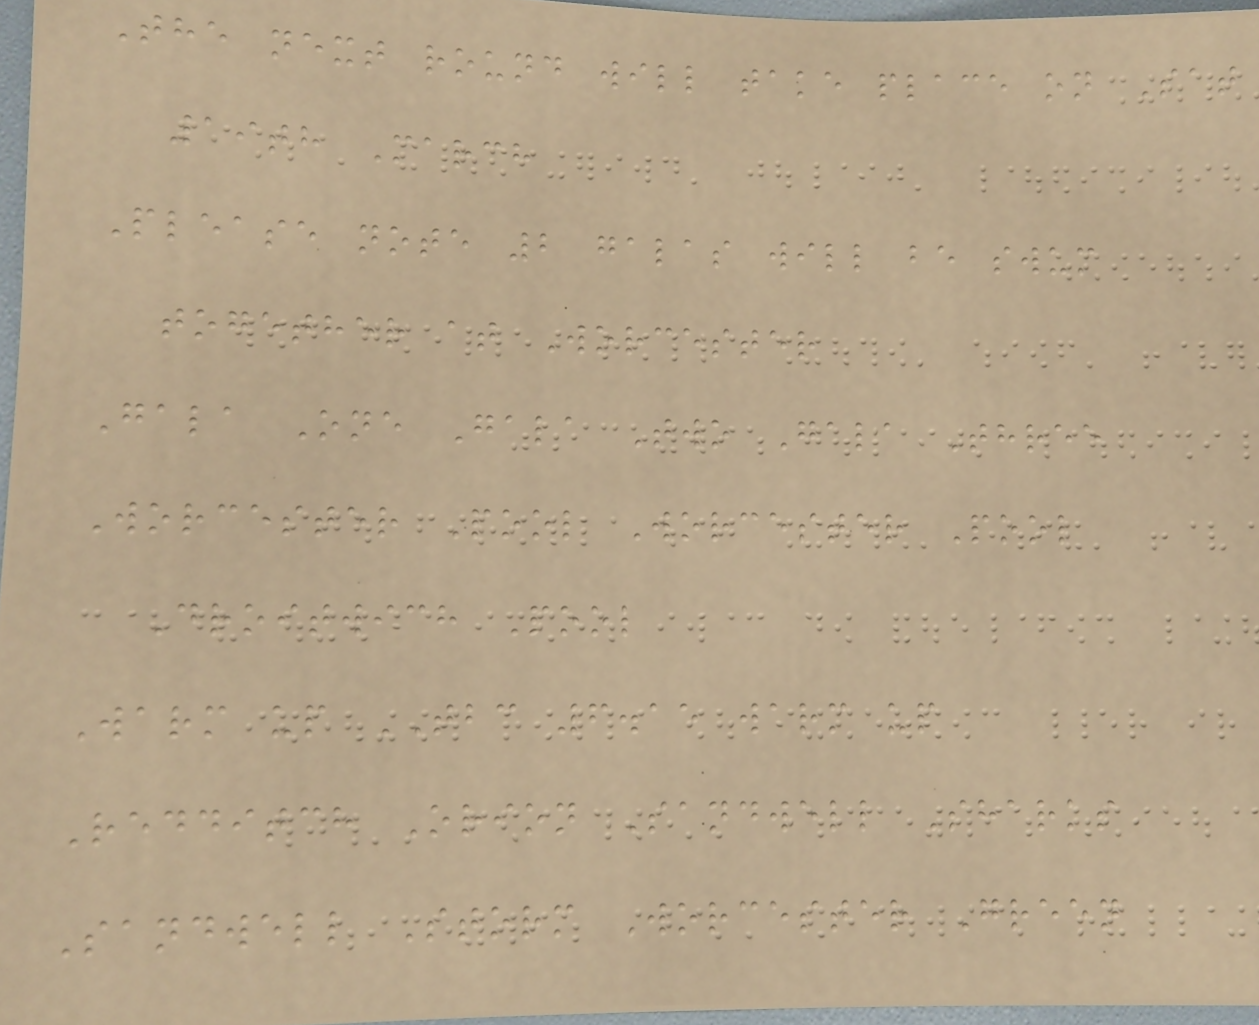The next round will take place on Sat
19th March
Please note 2 galas will be swum
together at Worcester
Gala One Gala Two Gala Three
Worcester Pool Worcester Pool
Droitwich Pool
Warm up TBC 6.15 warm up
Redditch Orion Sandwell Sharks
Sandwell Storm Worcester Green
